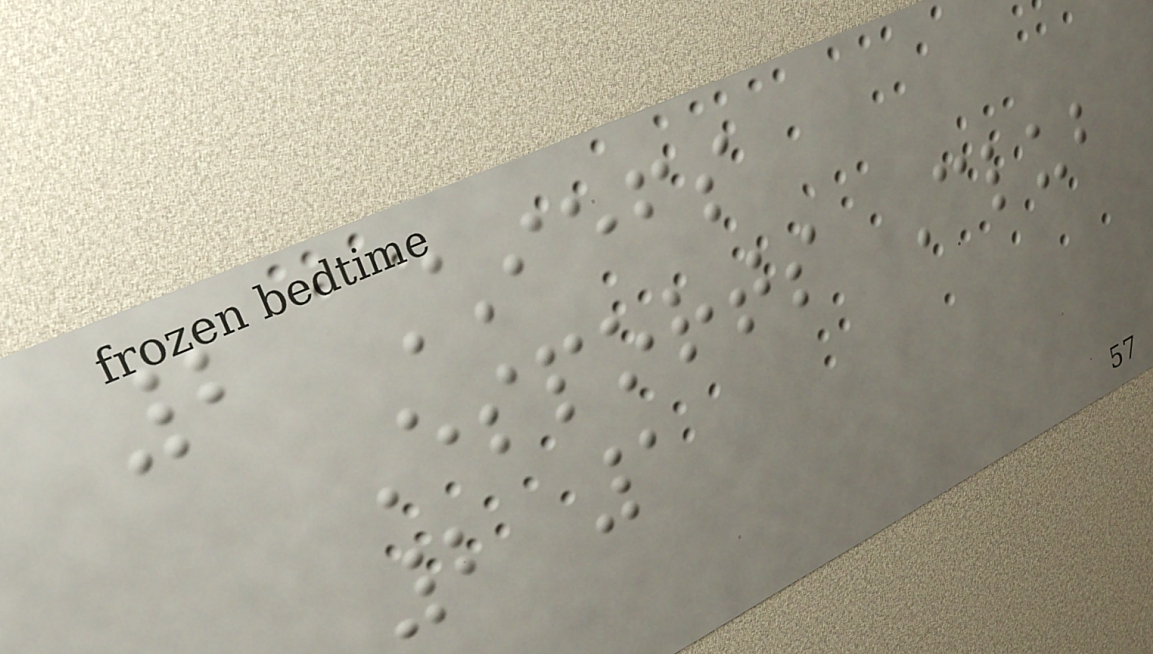2 Chiefs
Esports Club
2 1
